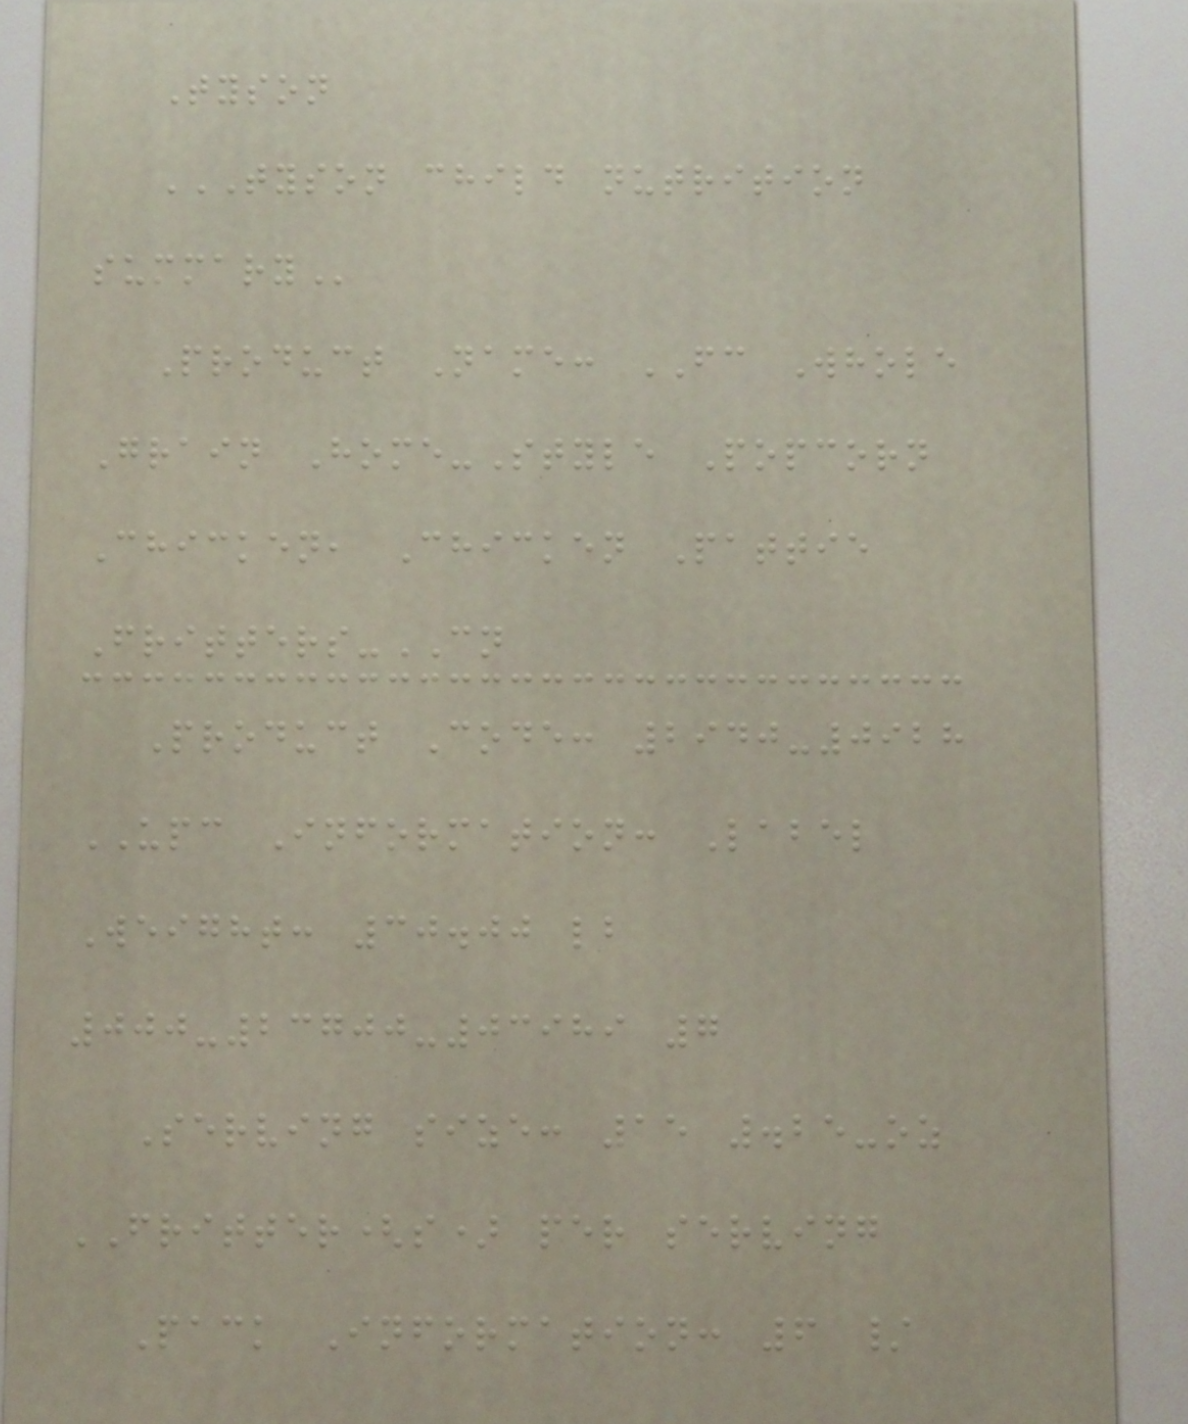Tyson
TYSON CHILD NUTRITION
SUMMARY
Product Name: FC Whole
Grain Home-Style Popcorn
Chicken, Chicken Pattie
Fritters-CN
Product Code: 2940-0928
UPC Information: Label
Weight: 30.00 lb
000-23700-03989 7
Serving size: 15 .25-oz
FRITTER(s) per serving
Pack Information: 6 /
